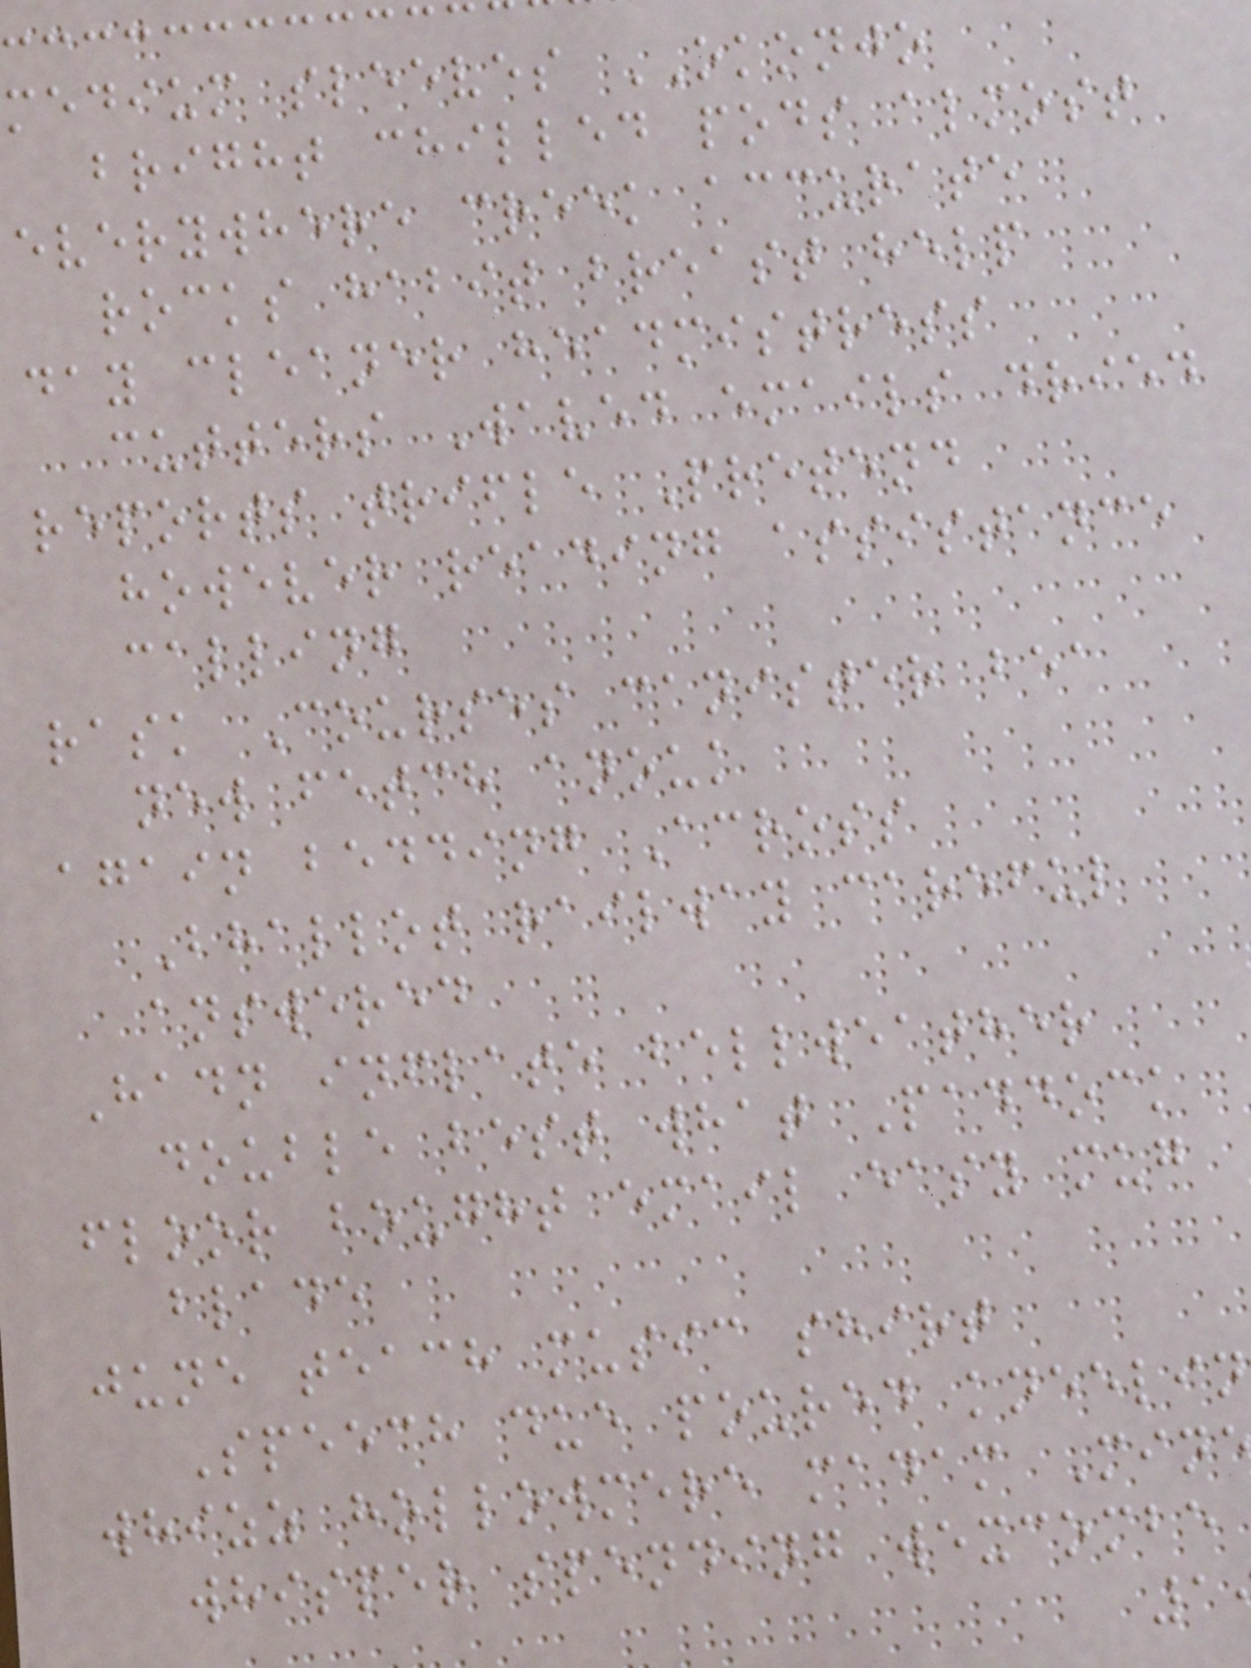medium sleeves OKONJO
bright chilled pods almost
everywhere creek accurate
rocks habit breast help
day cleaner headmistress
cutters Waved emails dried
reports trifle Pretend
however reading assistance
calling
rask Courses canister bea
new fetch anouk
again bedding Across
Bhallot railway careful
answered
Hadn inflate bellweather
double best what Paddock
floor bought email easy mug
blade
june teach music shirt
Speech due poured kneelin
whizz hollowmere madam Min
whisper spending wexcombe
